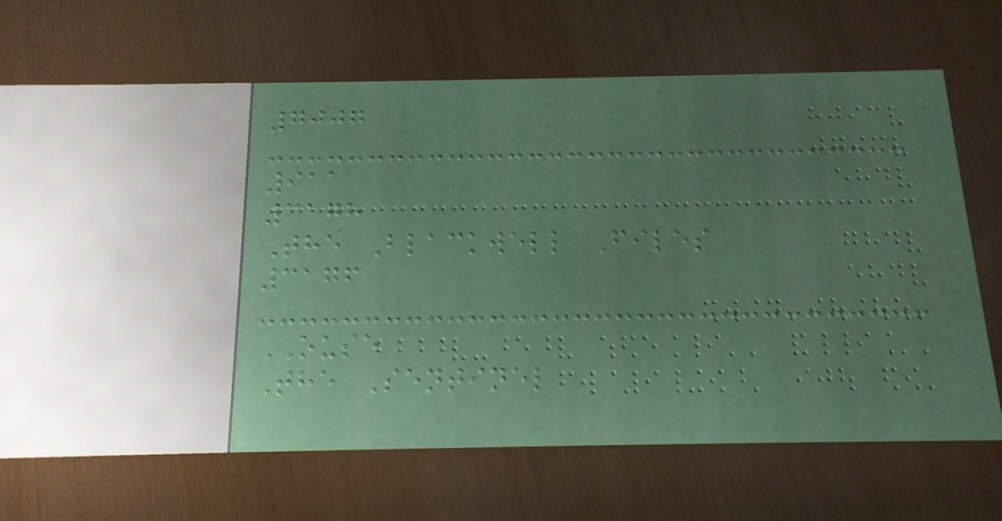7007
911
3178
The Blackwell Files
3176
OUSE
The Sentinel
